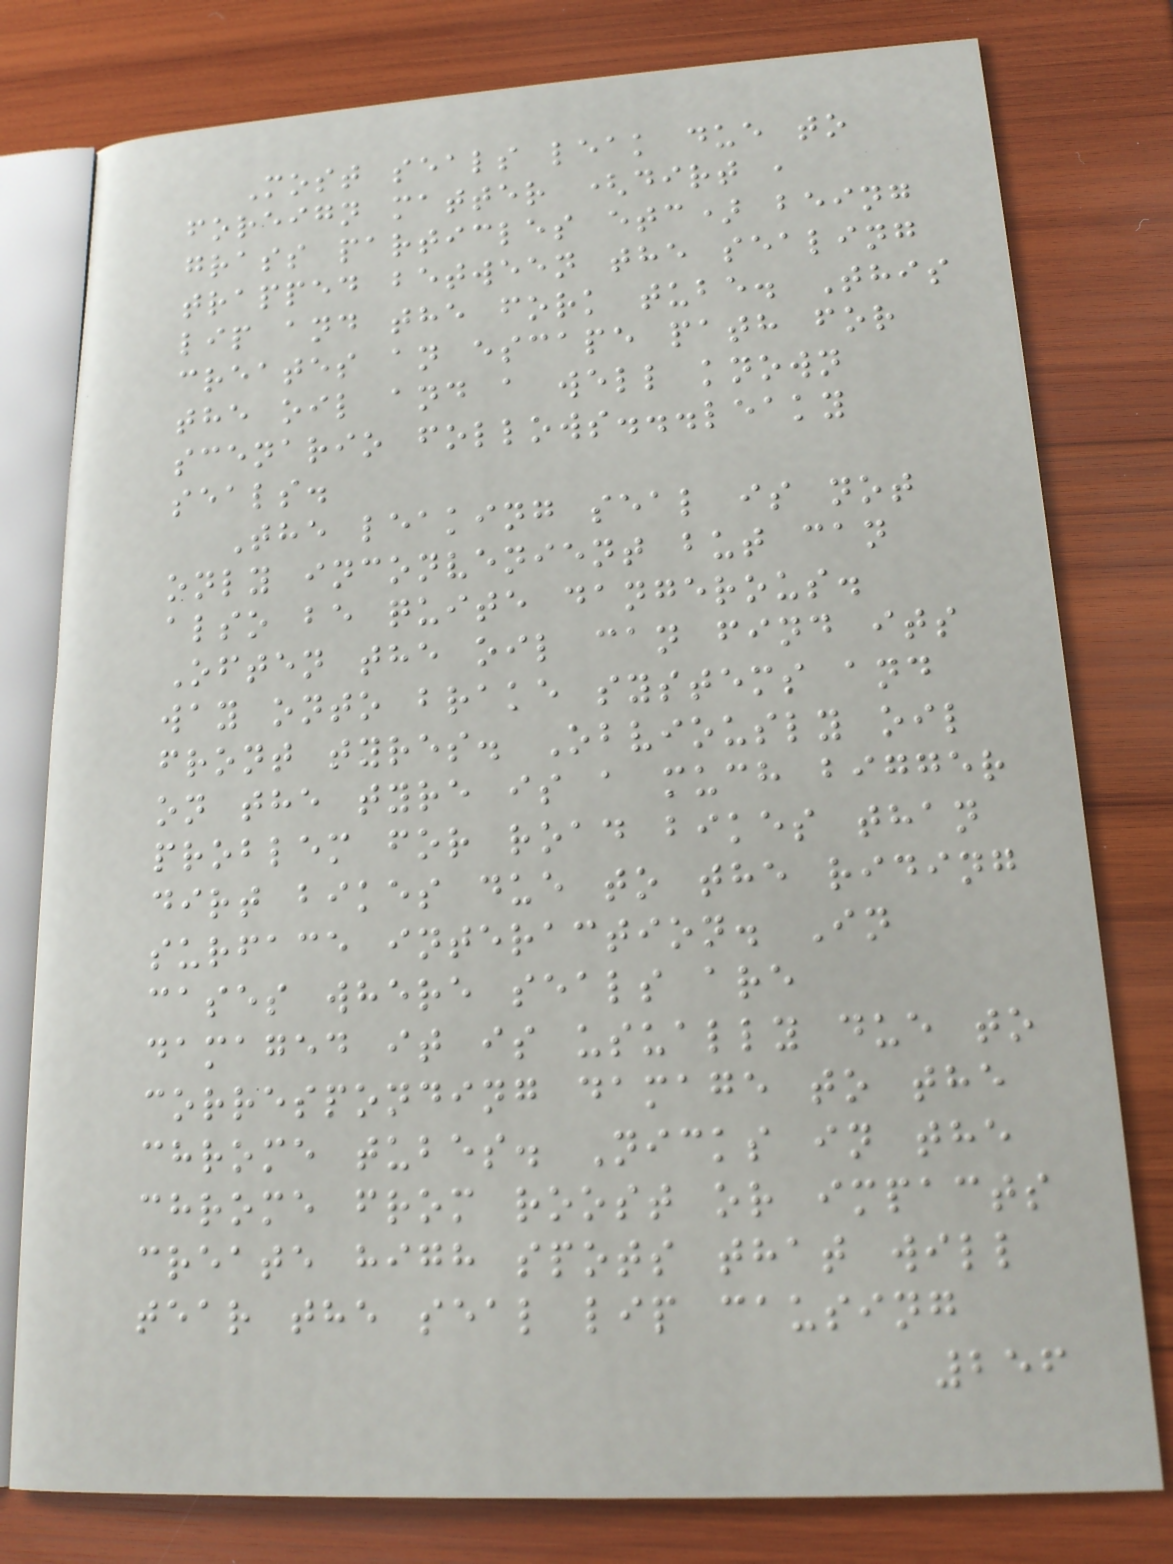Most seals leak due to
foreign matter (dirt ,
grass particles etc) being
trapped between the sealing
lip and the fork tube. This
creates an escape path for
the oil and a well known
scenario follows...leaky
seals.
The leaking seal is not
only inconvenient but can
also be quite dangerous.
Often the oil can find its
way onto brake systems and
front tyres. Obviously oil
on the tyre is a much bigger
problem for road bikes than
dirt bikes due to the riding
surface interaction. In
cases where seals are
damaged it is usually due to
corresponding damage to the
chrome tubes. Nicks in the
chrome from roost or impacts
create high spots that will
tear the seal lip causing
256
